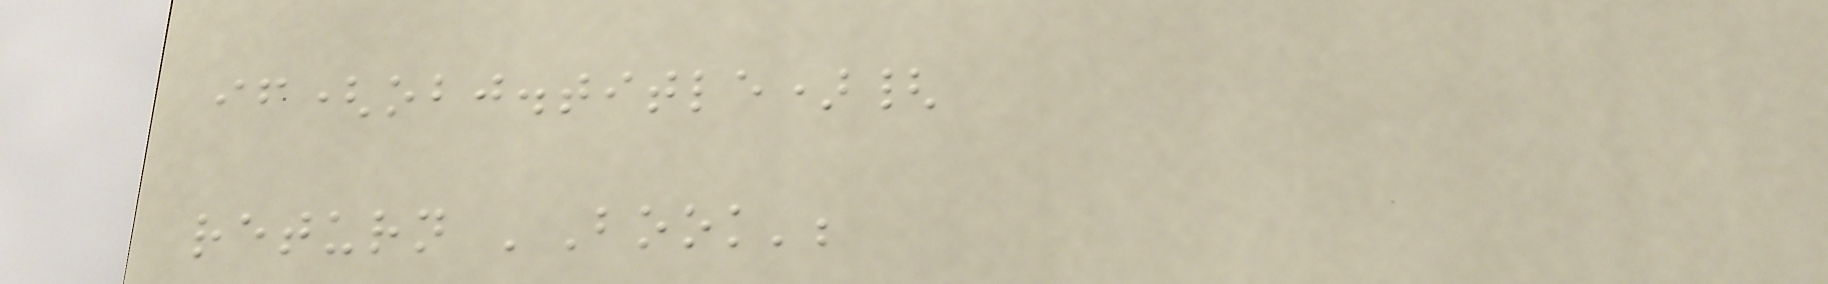if(obj.title){
return 'Book';
